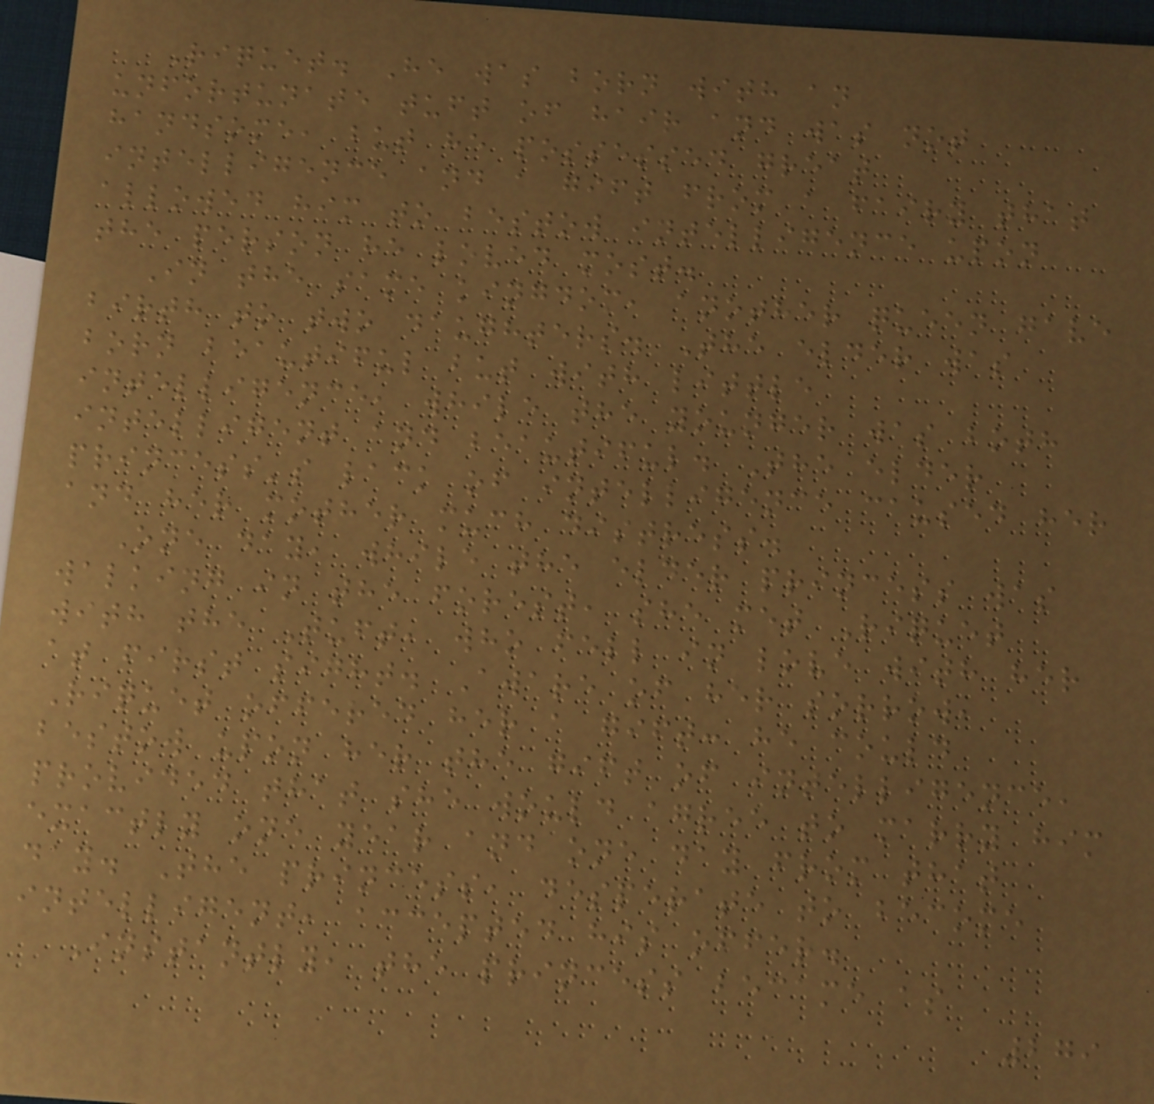Riquet. He was born with an
unfortunate tuft of hair and was not
handsome, but he possessed great
intelligence and a gift from a fairy that
allowed him to bestow intelligence upon
the person he loved most.
In the same kingdom, another queen gave
birth to two daughters. The elder was
born beautiful but with little
intelligence, while the younger was both
intelligent and beautiful. The elder
princess's lack of intelligence caused her
and her mother much distress.
One day, while the elder princess was
walking in the forest, she met Riquet
with the Tuft, who fell in love with her
at first sight. Aware of her sorrow,
Riquet offered her a gift: he could
bestow upon her the gift of intelligence,
provided that she would agree to marry him
exactly one year and one day from that
day. The princess, desperate to become
intelligent, accepted his offer.
Instantly, the princess became as
279
